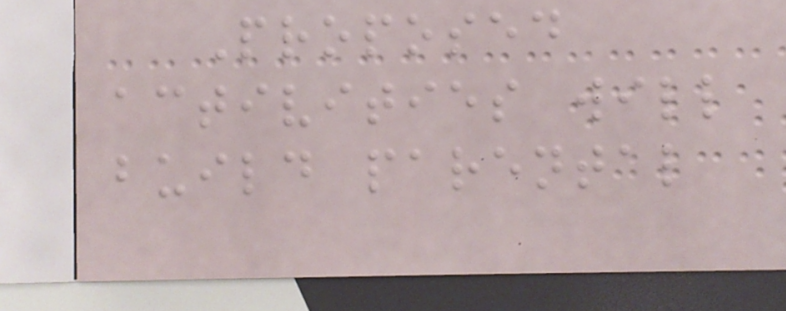Proposed
activities will
build parental
